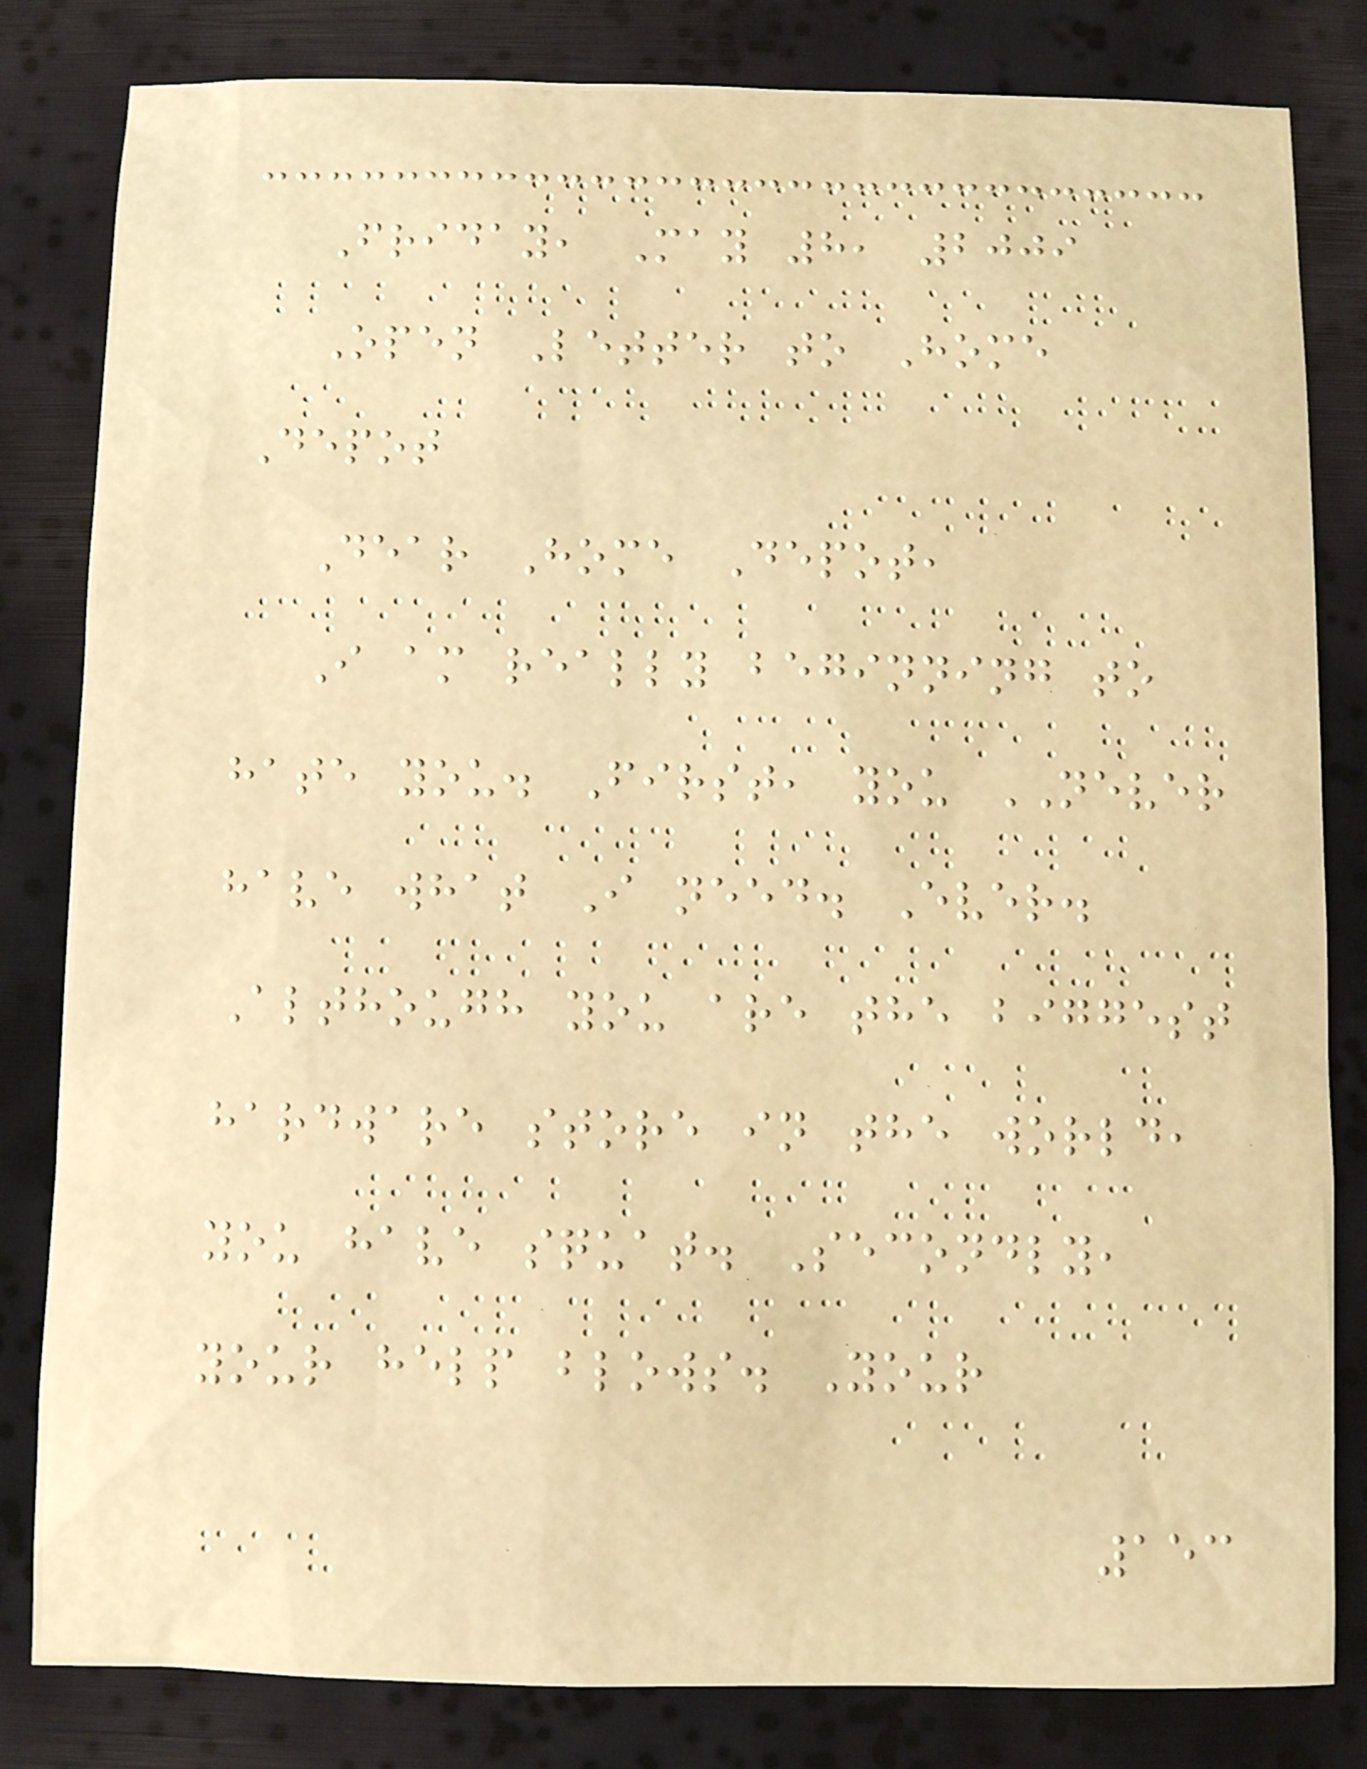Friday, May 8, 2009
Open Letter to Home
Depot
Dear Home Depot,
I am really beginning to
hate you. First, you NEVER
have what I need. Ever.
Although you are the biggest
hardware store in the world,
you have squat. Secondly,
your help blows. Your
153
